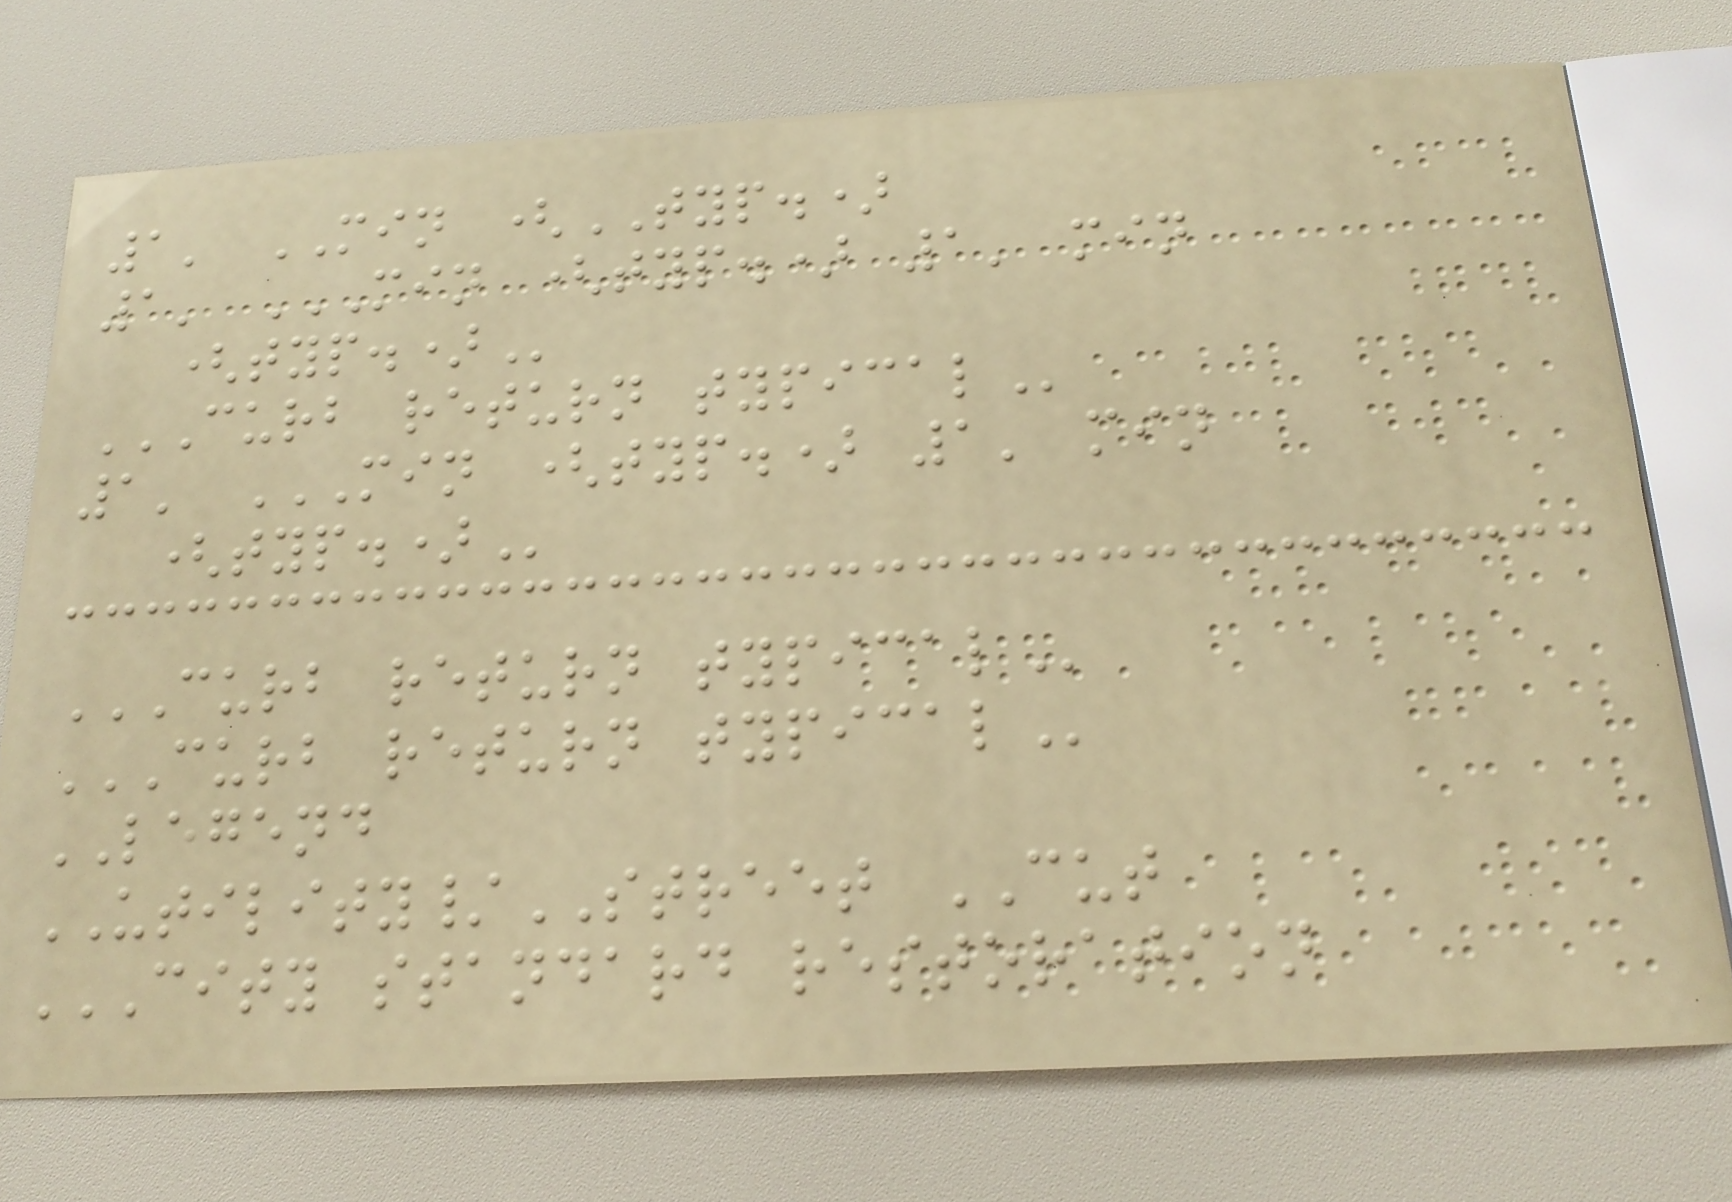1' MIN (TYP.)
1' MIN (TYP.) 1' MIN
(TYP.)
CURB RETURN TYPICAL
1' MIN (TYP.) 1' MIN
(TYP.)
CURB RETURN TYPICAL
CURB RETURN TYPICAL
LEGEND
UTILITY/STREET CUT
CITY STANDARD RESTORATION
